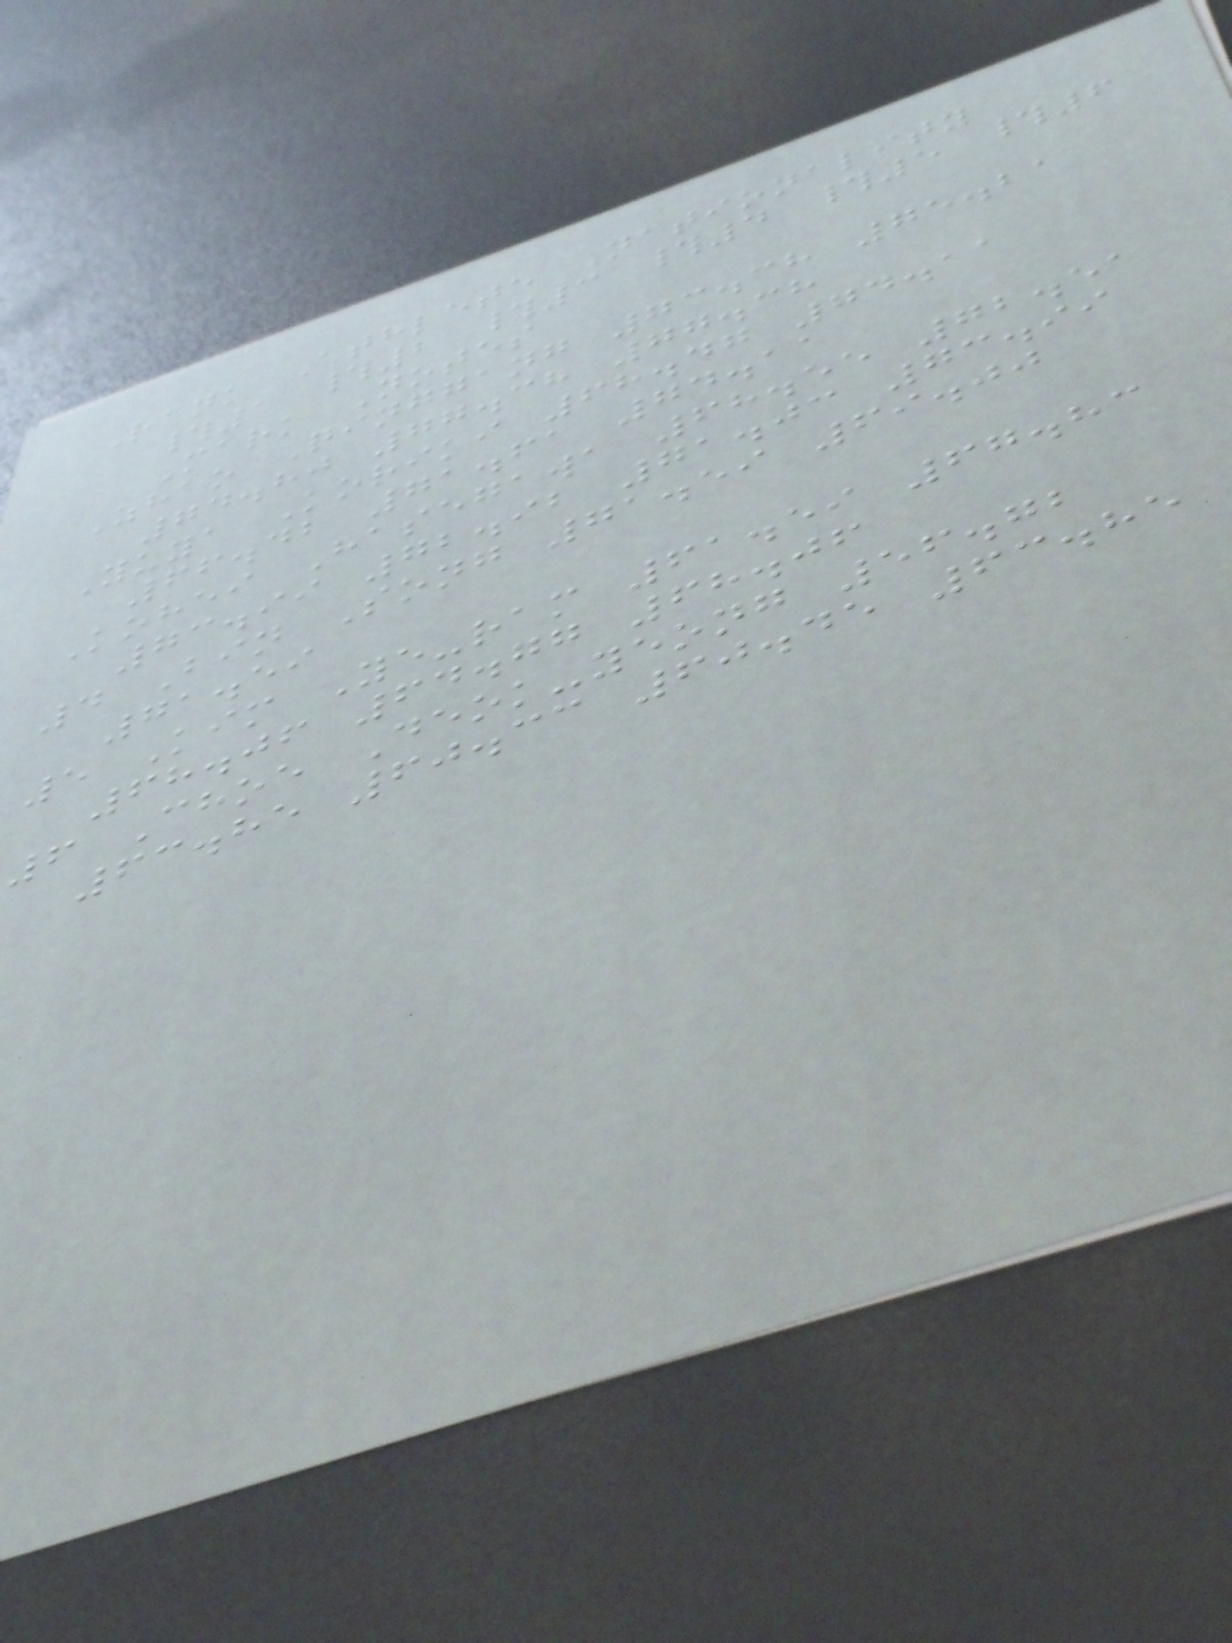Rank Athlete Nationality
#1 #2 #3 #4 #5 #6
Mark Notes
Zhao Qinggang 73.38 75.21
74.80 77.38 77.38
Yuya Koriki 68.47 74.11
66.42 71.61 74.11
Kohei Hasegawa 68.55 72.51
73.99 72.92 71.03 73.99
4 Bin Song 71.59 69.00
71.59
5 Kim Ye-ram 61.59 67.83
68.06 64.77 68.06
6 Choe Deok-yeong 56.72
63.85 60.33 60.45 63.85
